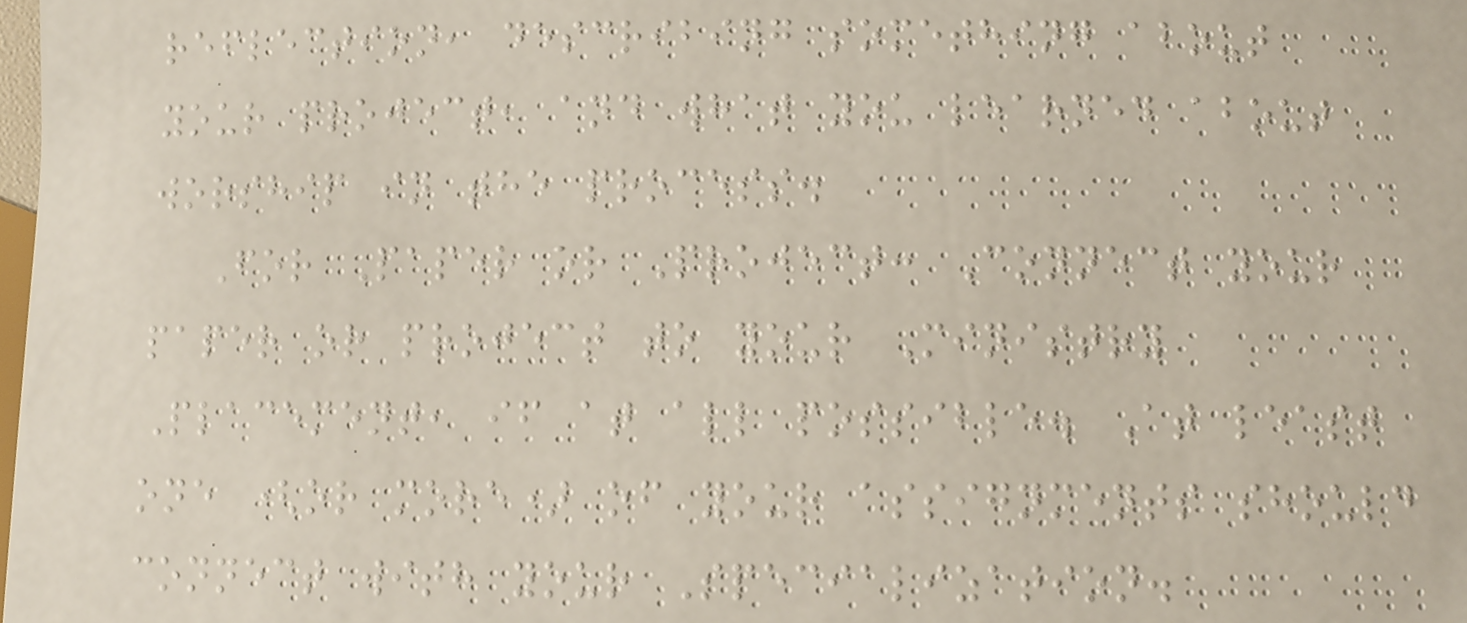reflection, describing something about
your project, and what you learned about
worship in the process.
For Paper or Project: Connect your
paper or project to your Ministry
Placement, if at all possible. At least
one (or more) of your assignments should
connect with your Specialization.
